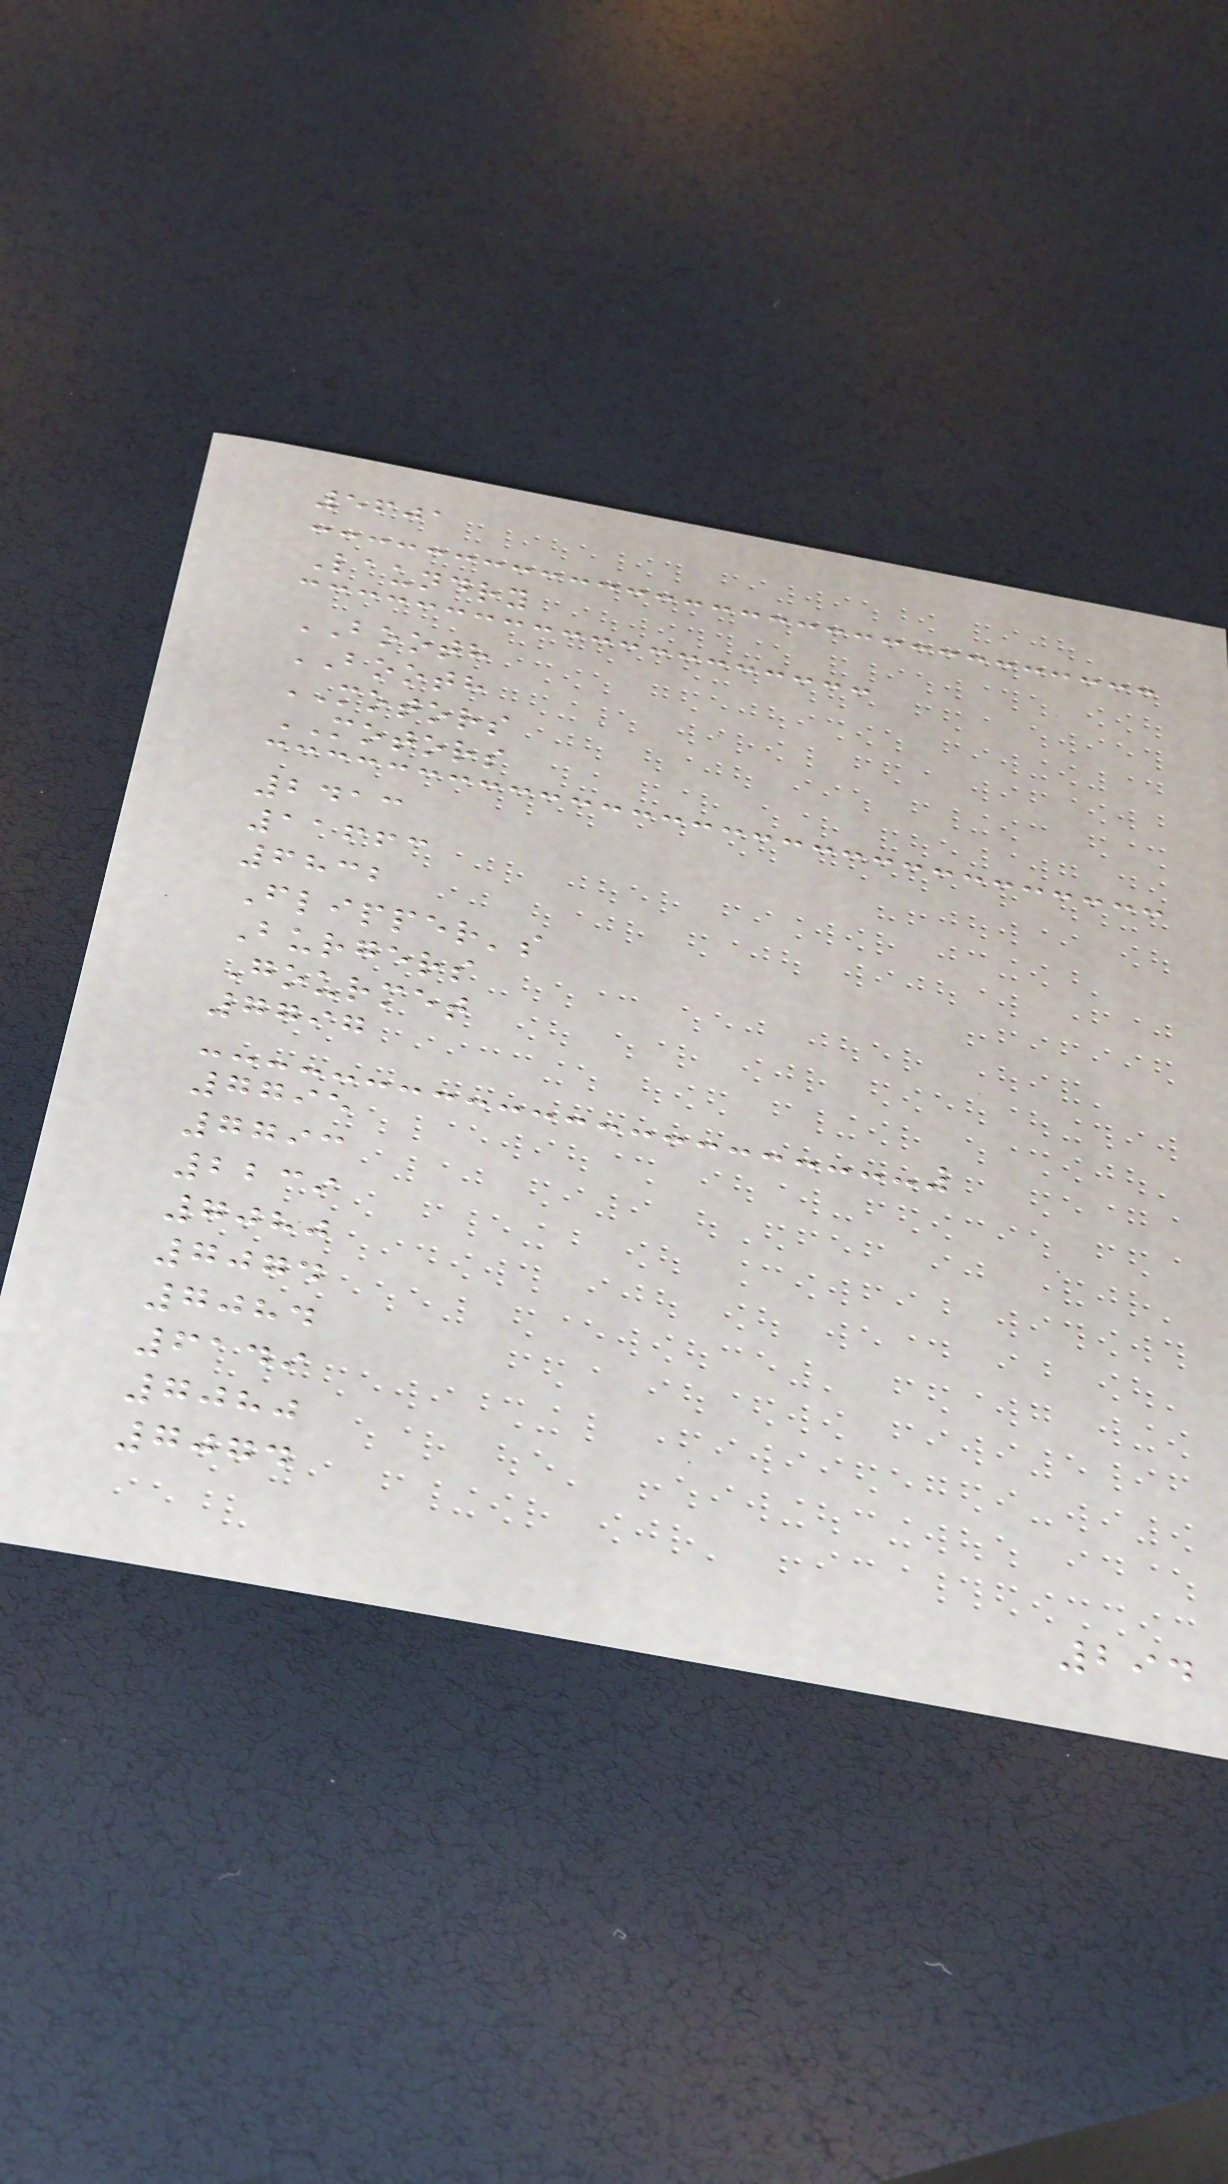5601
Laundry
BOOTH
BOOTH
MOTORS
MOTORS
2413
11663
6832
Flipper's
Burgers
Gourmet
7797
7795
7793
2239
7080
7074
7084
6149
7080
7074
294
